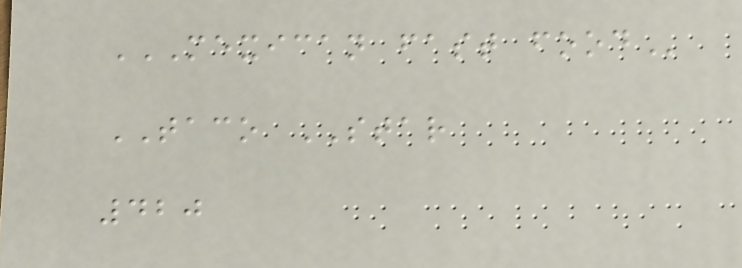MEXICAN FAST FOOD
TACO STAR
420
